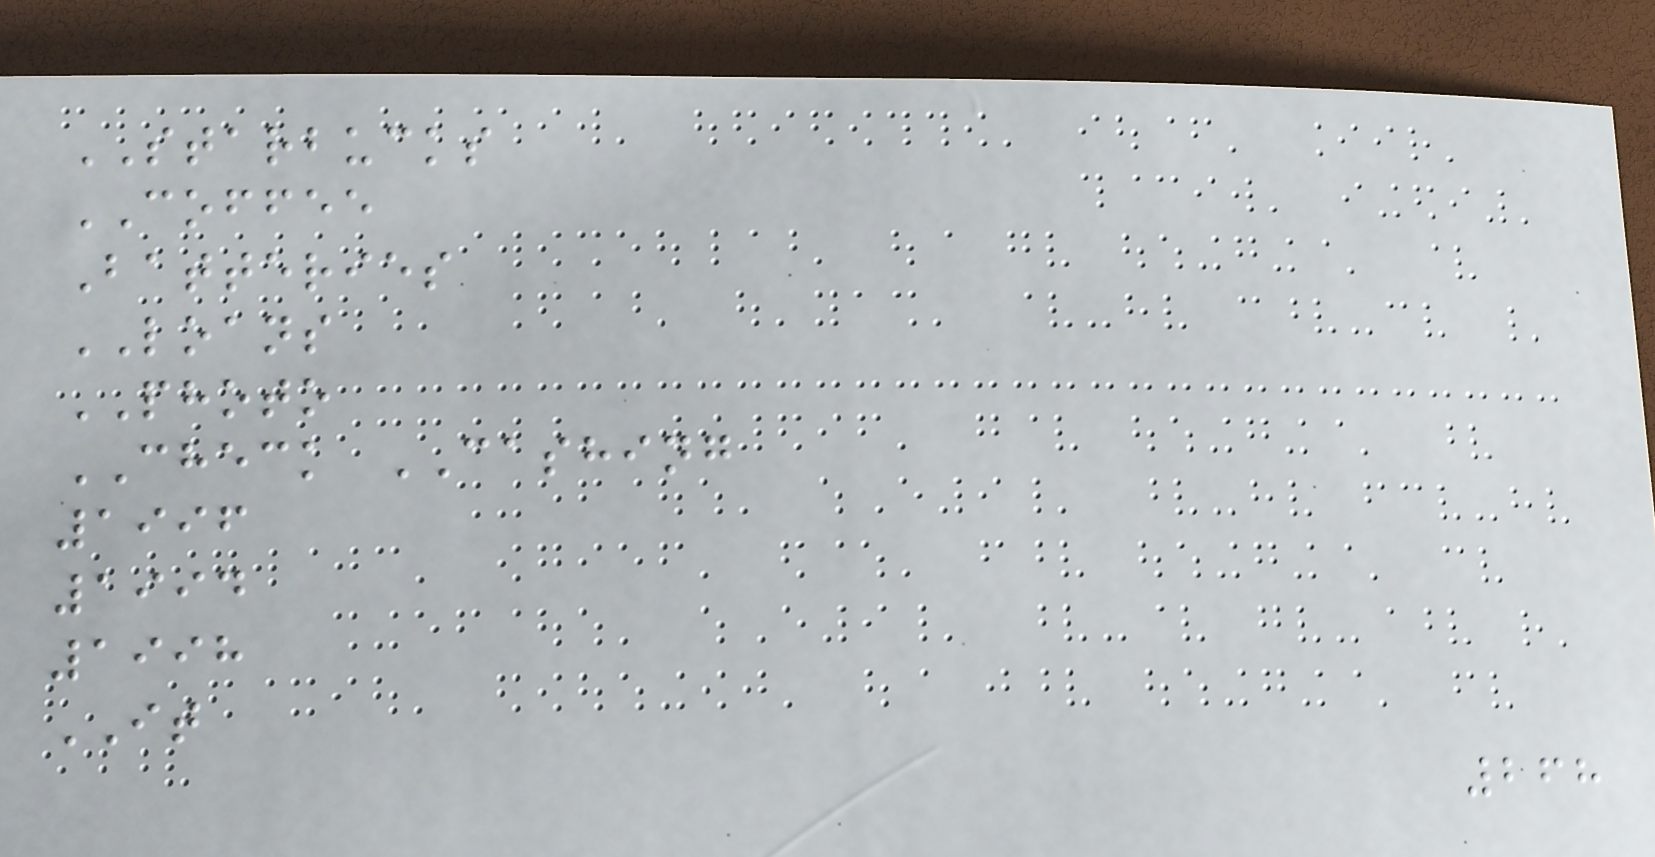STARBUCKS
COFFEE
Batteries
LOANS
PHOTO
CHECK CASHING
1996
1994
1998
IT
268
